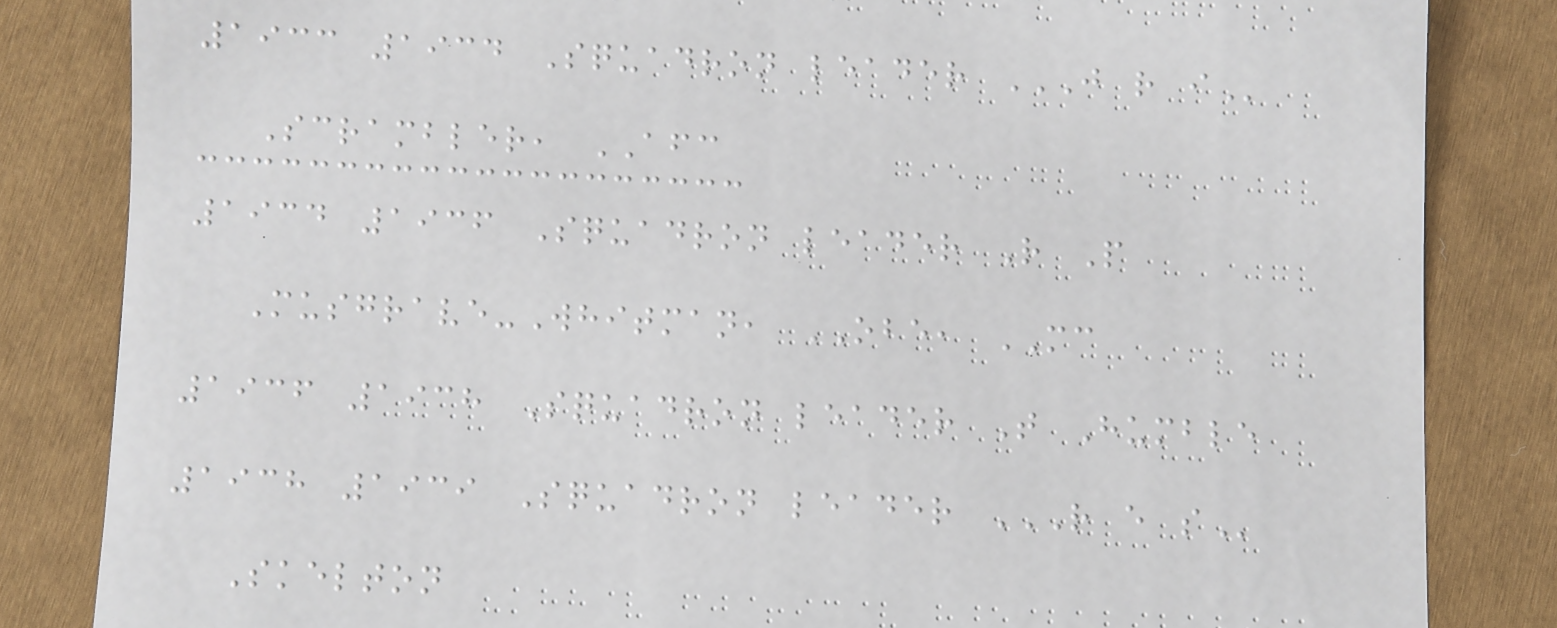1933 1934 Squadron leader J R I
Scrambler, AFC
1934 1936 Squadron leader R P
Musgrave-Whitman, OBE, MC
1936 1938 Squadron leader T Humble
1938 1939 Squadron leader R E S
Skelton
